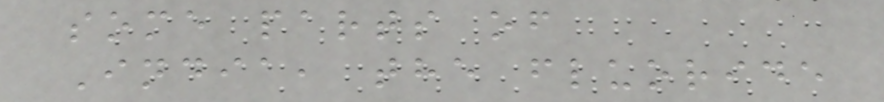some parts of
India, the fluoride
